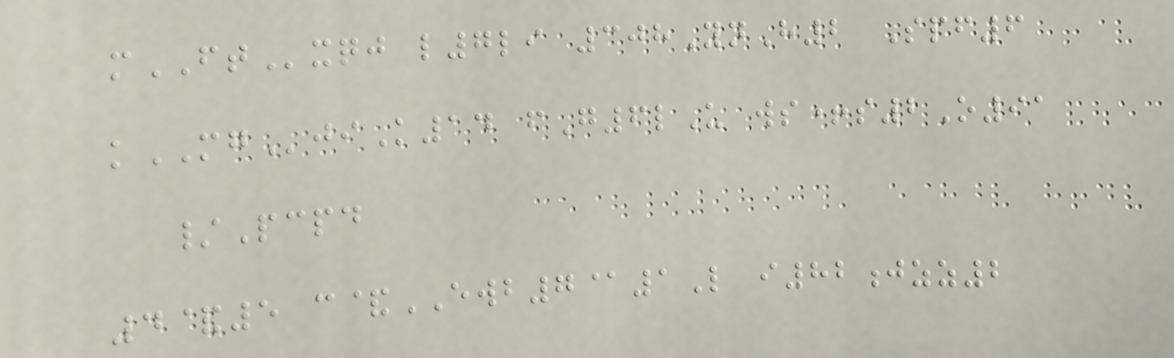mFTxqj l7li 308YnH2 Spf6
kMGjiK14 fG6lU ws+s2O91
/Pcpd
4&5 c&EWB7@1L i82jzz2
